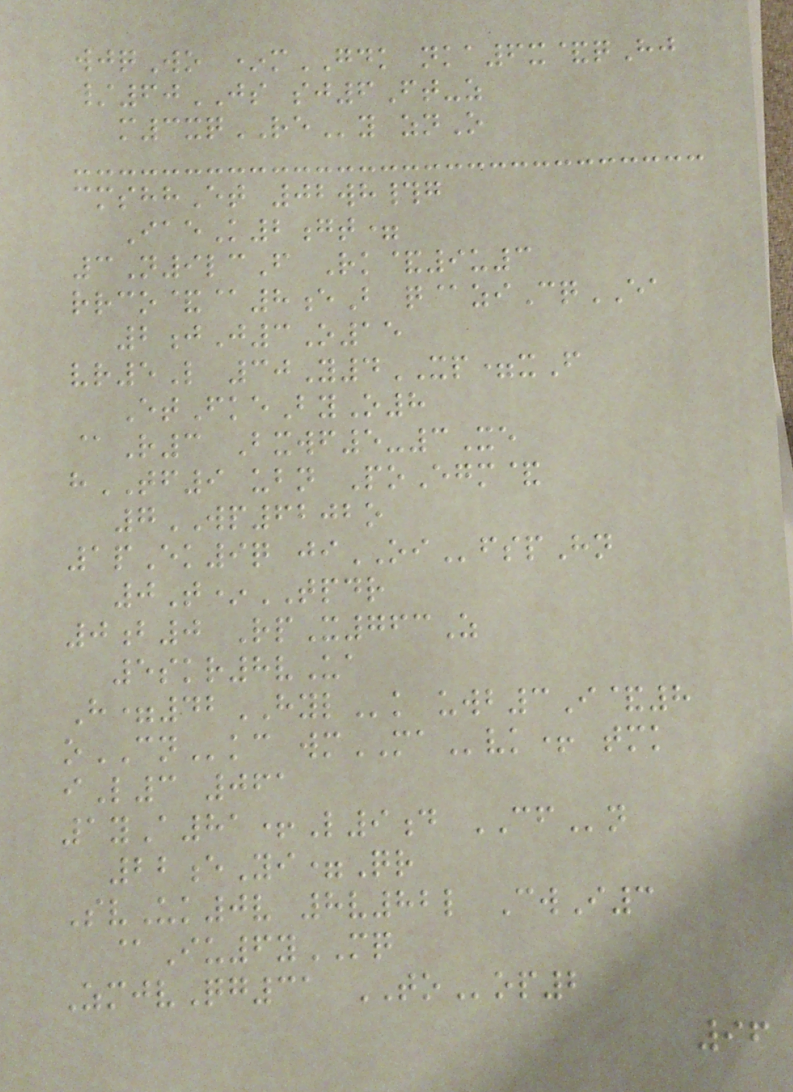wjqWo *mGDK nka6x&qHj
/60JS sj6Ft-z
m3xqREy znO
cmshhEt 02wh#g
IaeK2gt=
3N9lcF Rk&9u3
rrco&@8eB q@ziCqEA
2jJ3O15
vr5L 30Y4XP=xF
EtFkeByO8
@R3 Bxwf5-3Xe
hTF9 ubn PoEgm&
7WP6202o
1pEk9q jiOIfspHn
0T*TPDR
0b0 RpX763Z
5skr8vUa
H=42HYLk uwb3I&8
oCNkc wmMAvk+ tmk
iL3 061
1yA81+L9d CFn
22eYi=Qr
SvUk0v 8v82l CwI3
@Iu6yMQ
ZmjvQg31 TOop2
96
